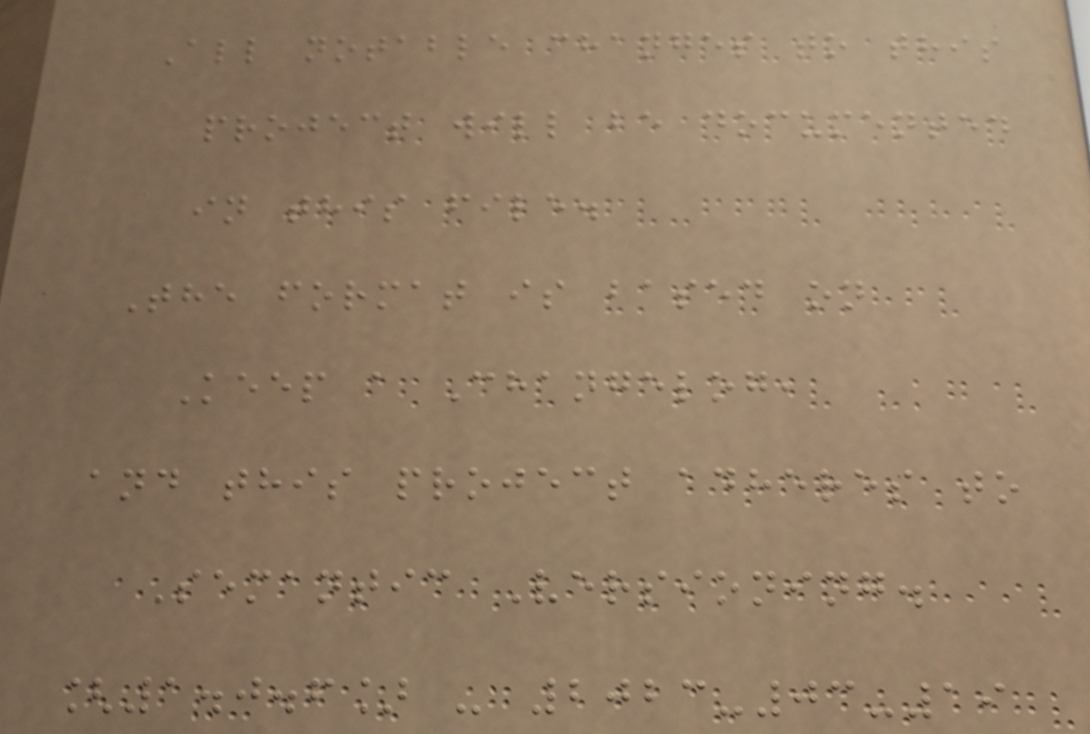All notable changes to this
project will be documented
in this file.
The format is based on
Keep a Changelog,
and this project adheres to
Semantic Versioning.
[1.0.6] - 2023-03-19
